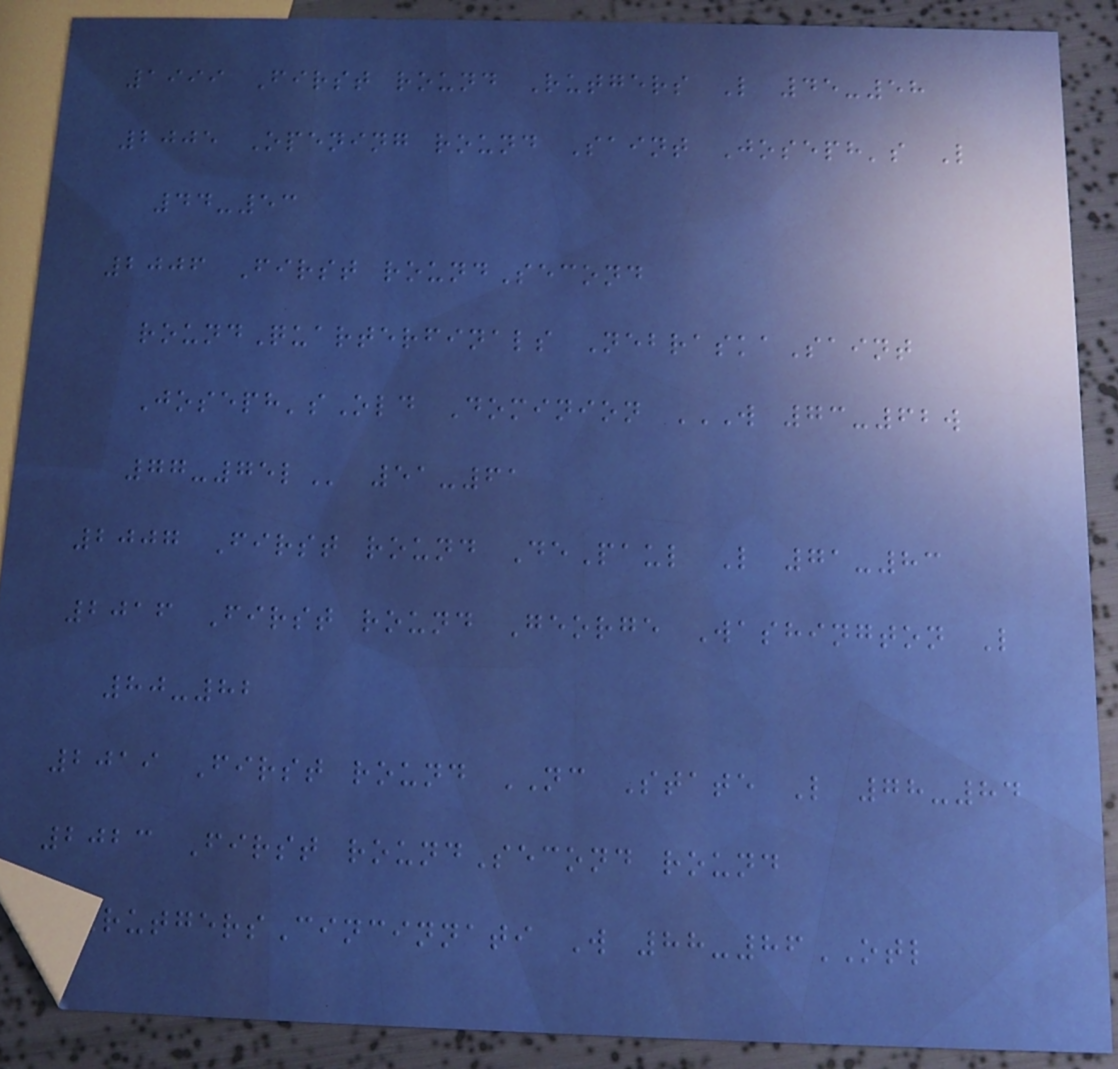1999 First round Rutgers L 45-58
2005 Opening round Saint Joseph's L
44-53
2006 First roundSecond
roundQuarterfinals NebraskaSaint
Joseph'sOld Dominion W 73-62W
77-75L 51-61
2007 First round DePaul L 71-83
2016 First round George Washington L
80-82
2019 First round NC State L 78-84
2023 First roundSecond round
RutgersCincinnati W 88-86OTL
